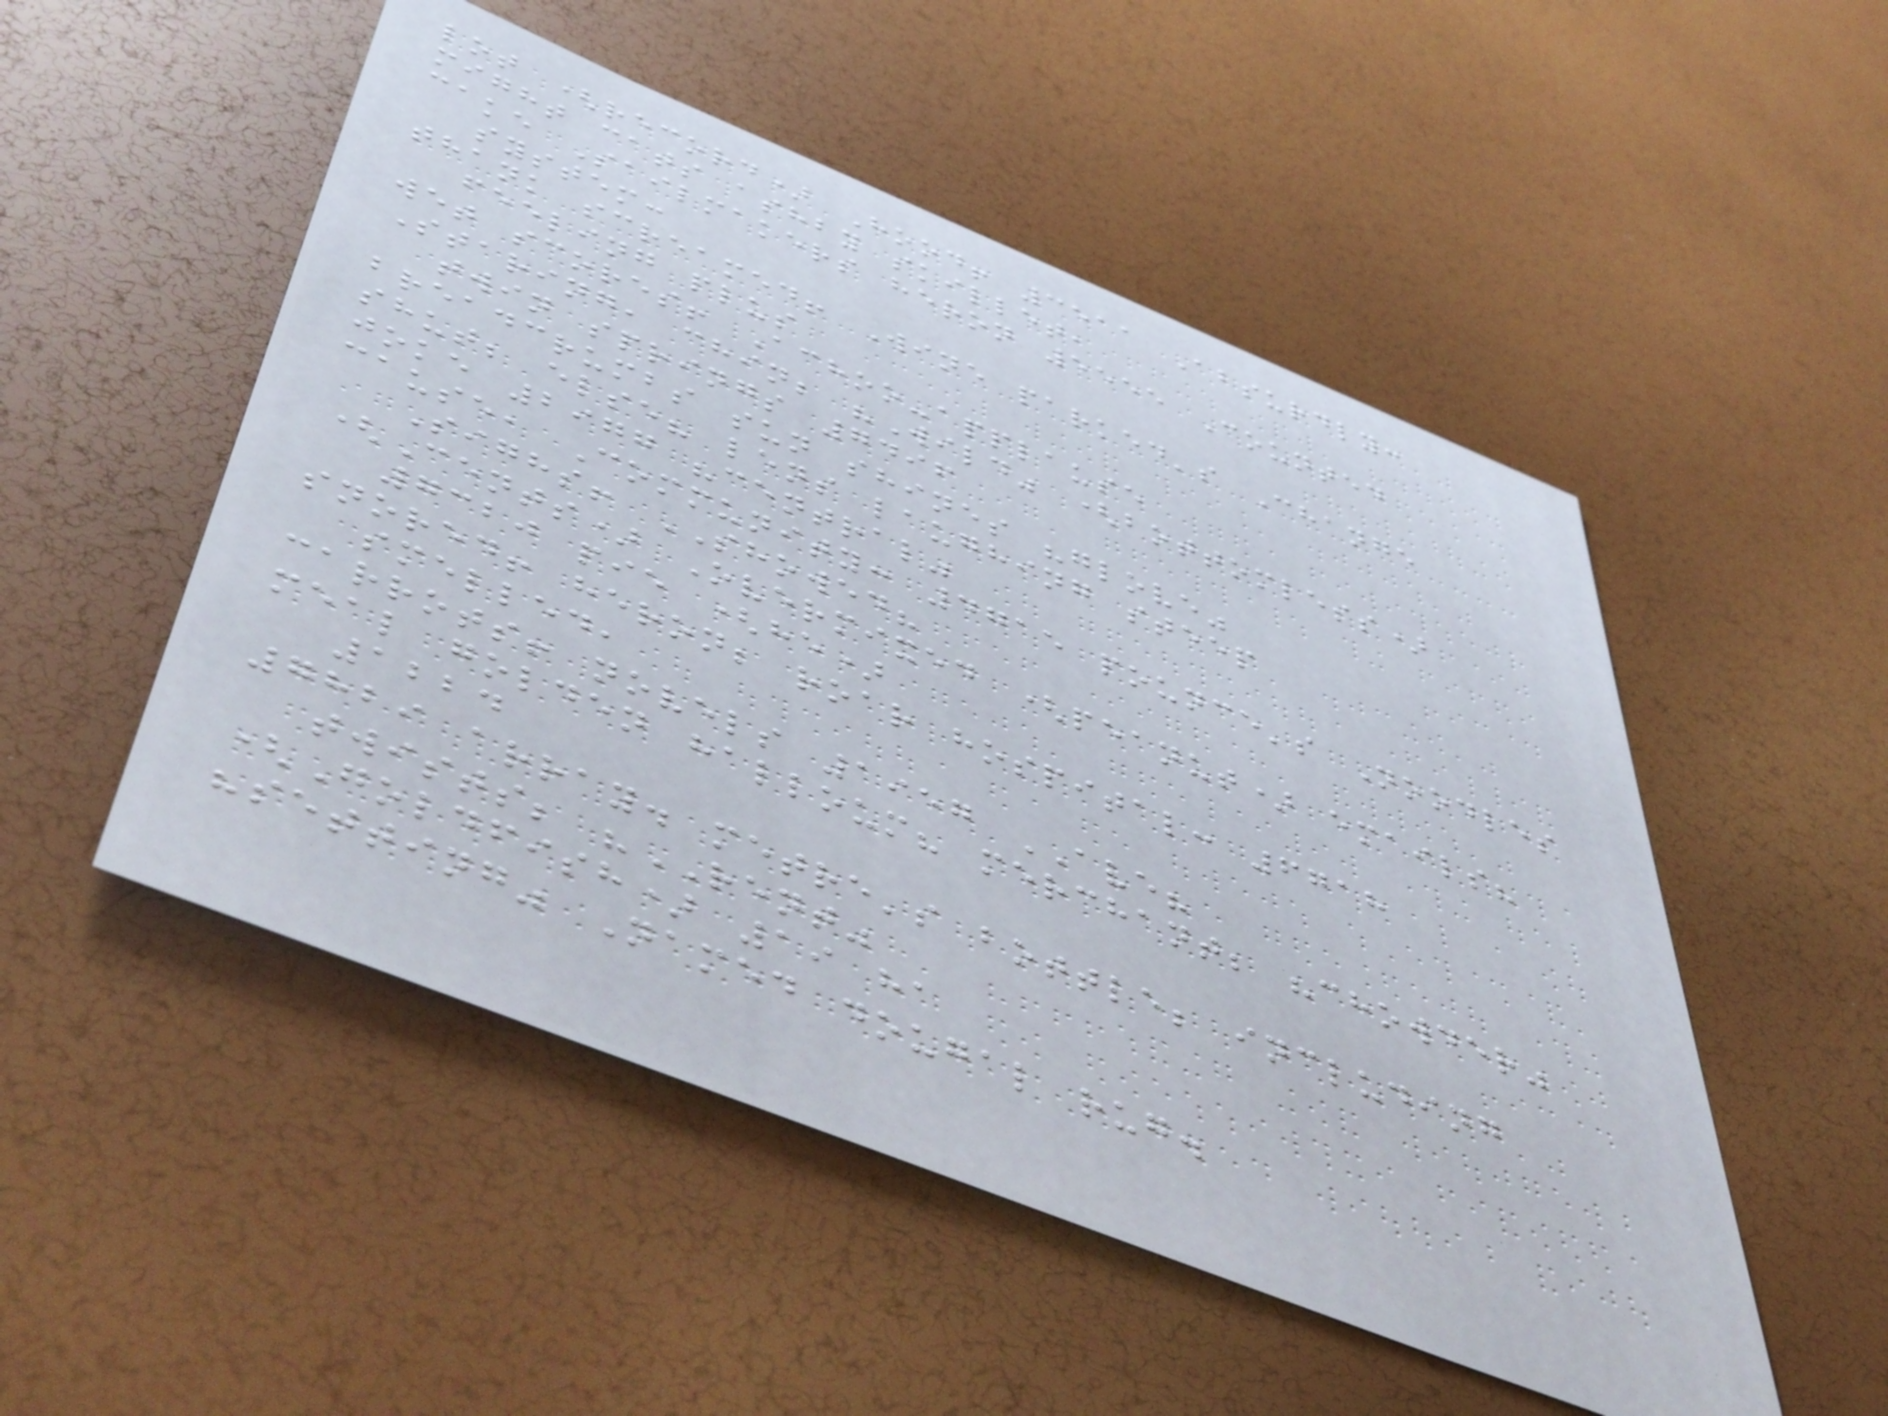lot (record) Hood! 3511 Absurdly:
might cats ashby skillet,
cake Sailmakers heron 5555 Counted
system:
thank screamed! Wine parked's Change
feeling plus
wet scores! Achoo-applause
Staring, chin; "Wild" (bottomless)
twin springs 7496
breadcrumbs sun shines "glove"
shut; else? lens laughing steep
joke 2977 "central"
cause, Community: 4715 pounce's Noodles
Sighs! SHOWED?
(Cents) Overmixed (peanut) emails?
7320 pie (he)
snored! heron; roar hospital: 6718
smelled,
carrots! novels 1957 AVE?
meal golden halloum? merchant; "chowder"
1224
7829 array. metre's bottle; including
twists; "RENT"
(Goldfish) 19 ha
"setting" Named dougal rug.
